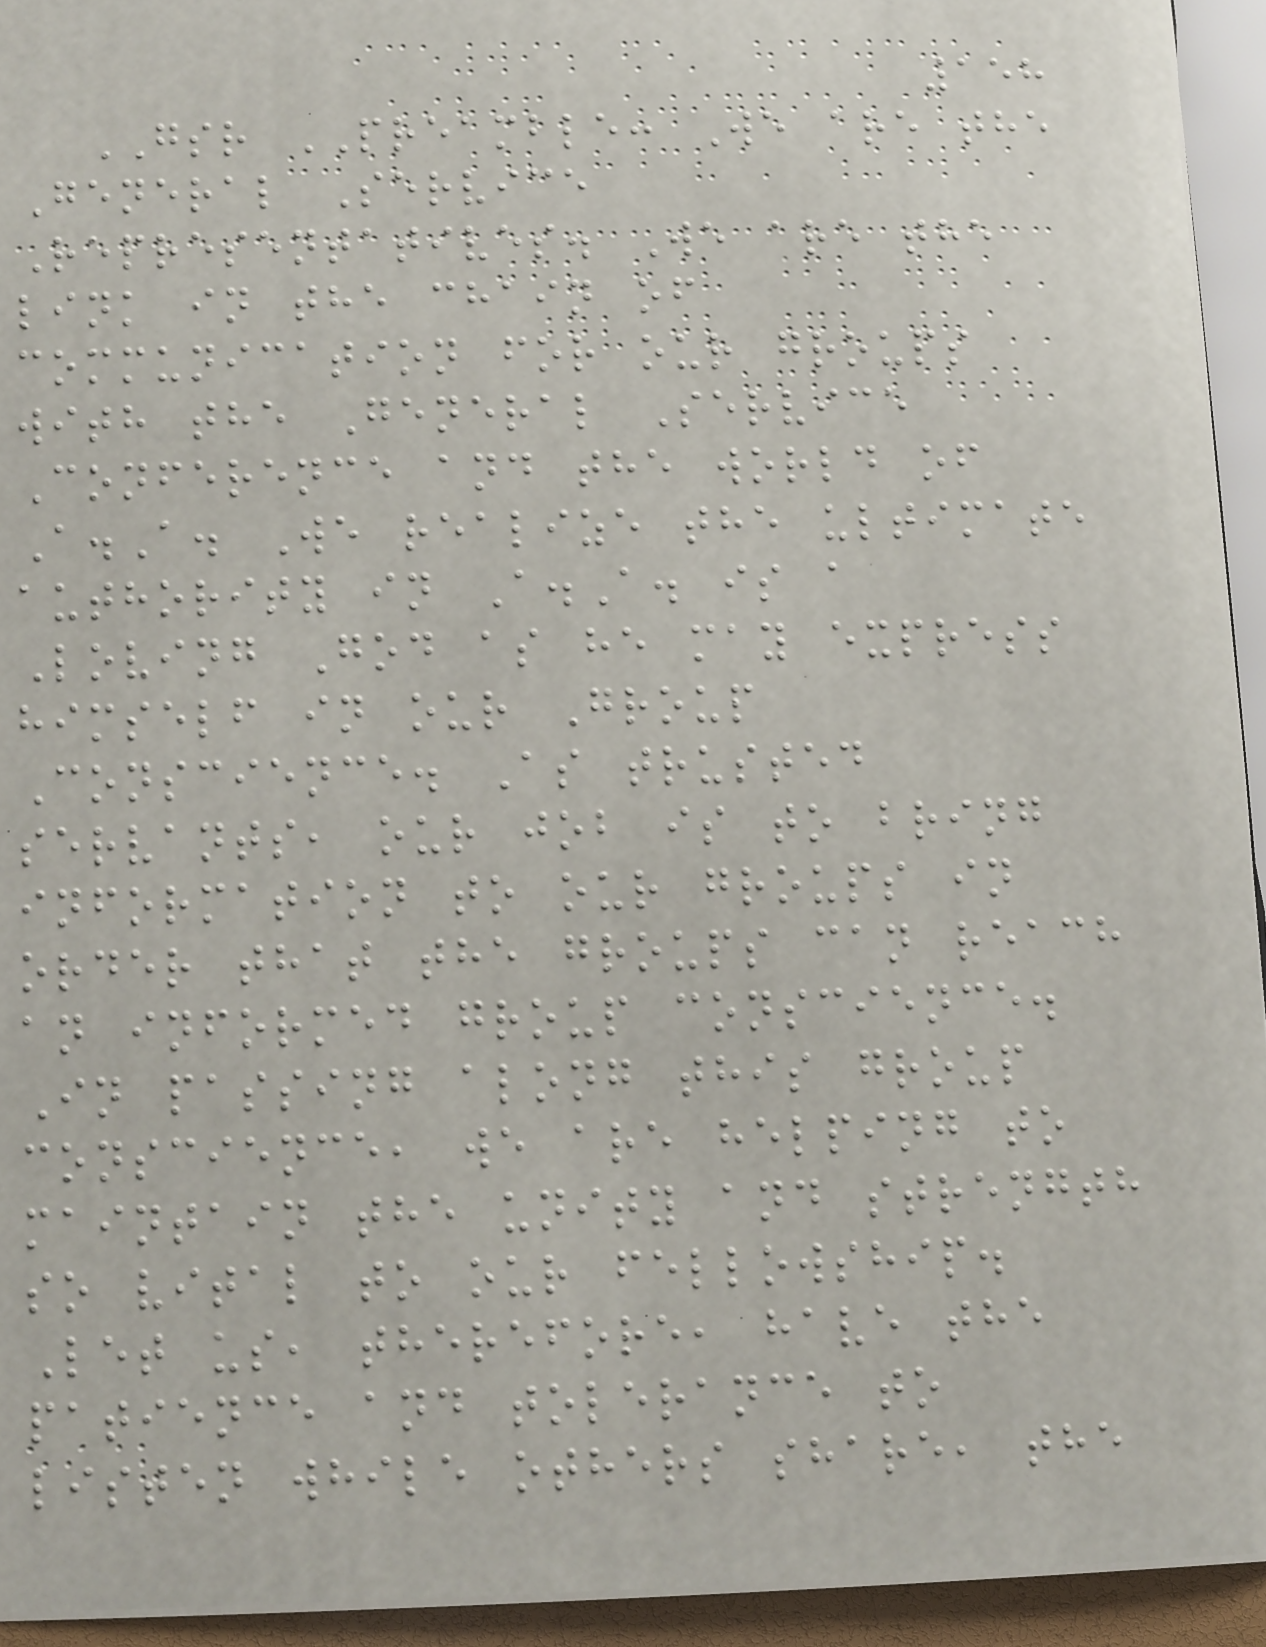158
GSR PREAMBLE: We are the
General Service
Representatives. We are the
link in the chain of
communication for our groups
with the General Service
Conference and the world of
A.A. We realize the ultimate
authority in A.A. is a
Loving God as he may express
himself in our Group
Conscience. As trusted
servants, our job is to bring
information to our groups in
order that the groups can reach
an informed group conscience.
In passing along this group
conscience, we are helping to
maintain the unity and strength
so vital to our fellowship.
Let us, therefore, have the
patience and tolerance to
listen while others share, the
